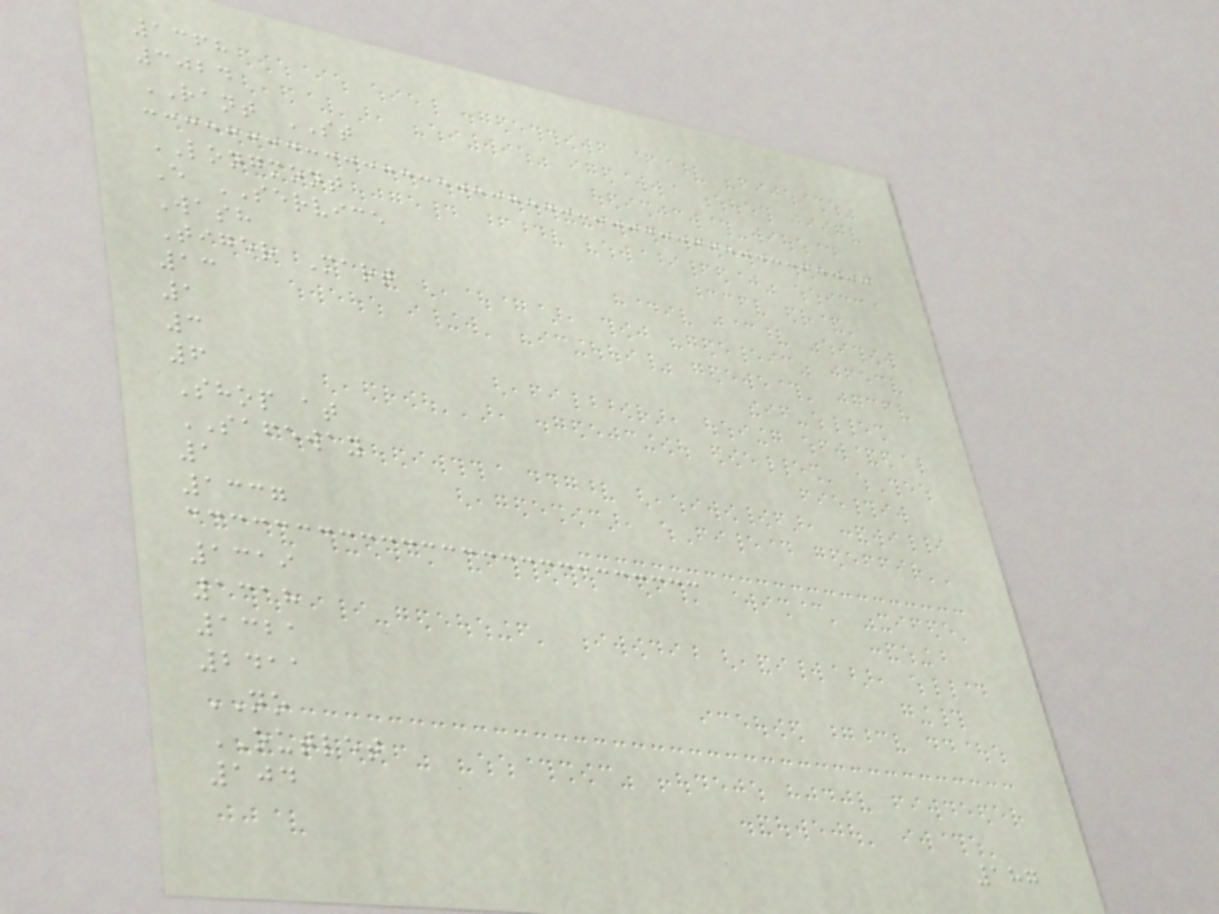1368
3024
RANT ST
LONGMONT
E SERVICE
Wash
Tiger Mart
13
1
3
6
Shop at
SAFEWAY
1
1337
1319
1318
1321
2411
NO
OUTLET
104
187
